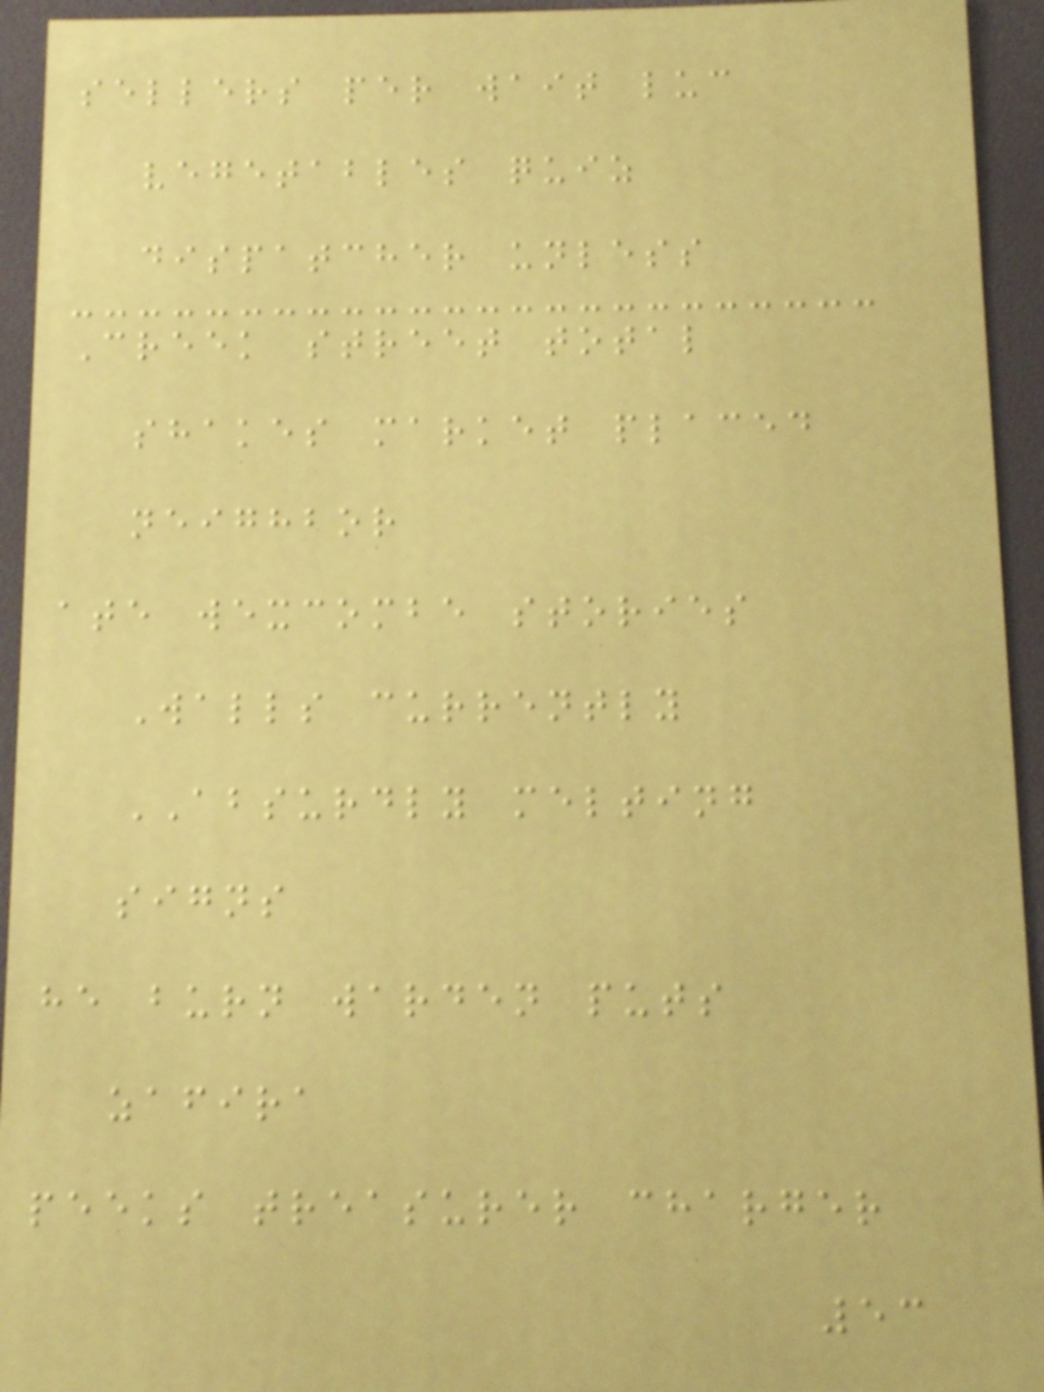sellers per wait luc
vegetables quiz
dispatcher unless
Creek street total
shakes market placed
neighbor
ate wexcombe stories
Walls currently
ABSURDLY melting
signs
he burn warden puts
zafira
peeks treasurer charger
53
